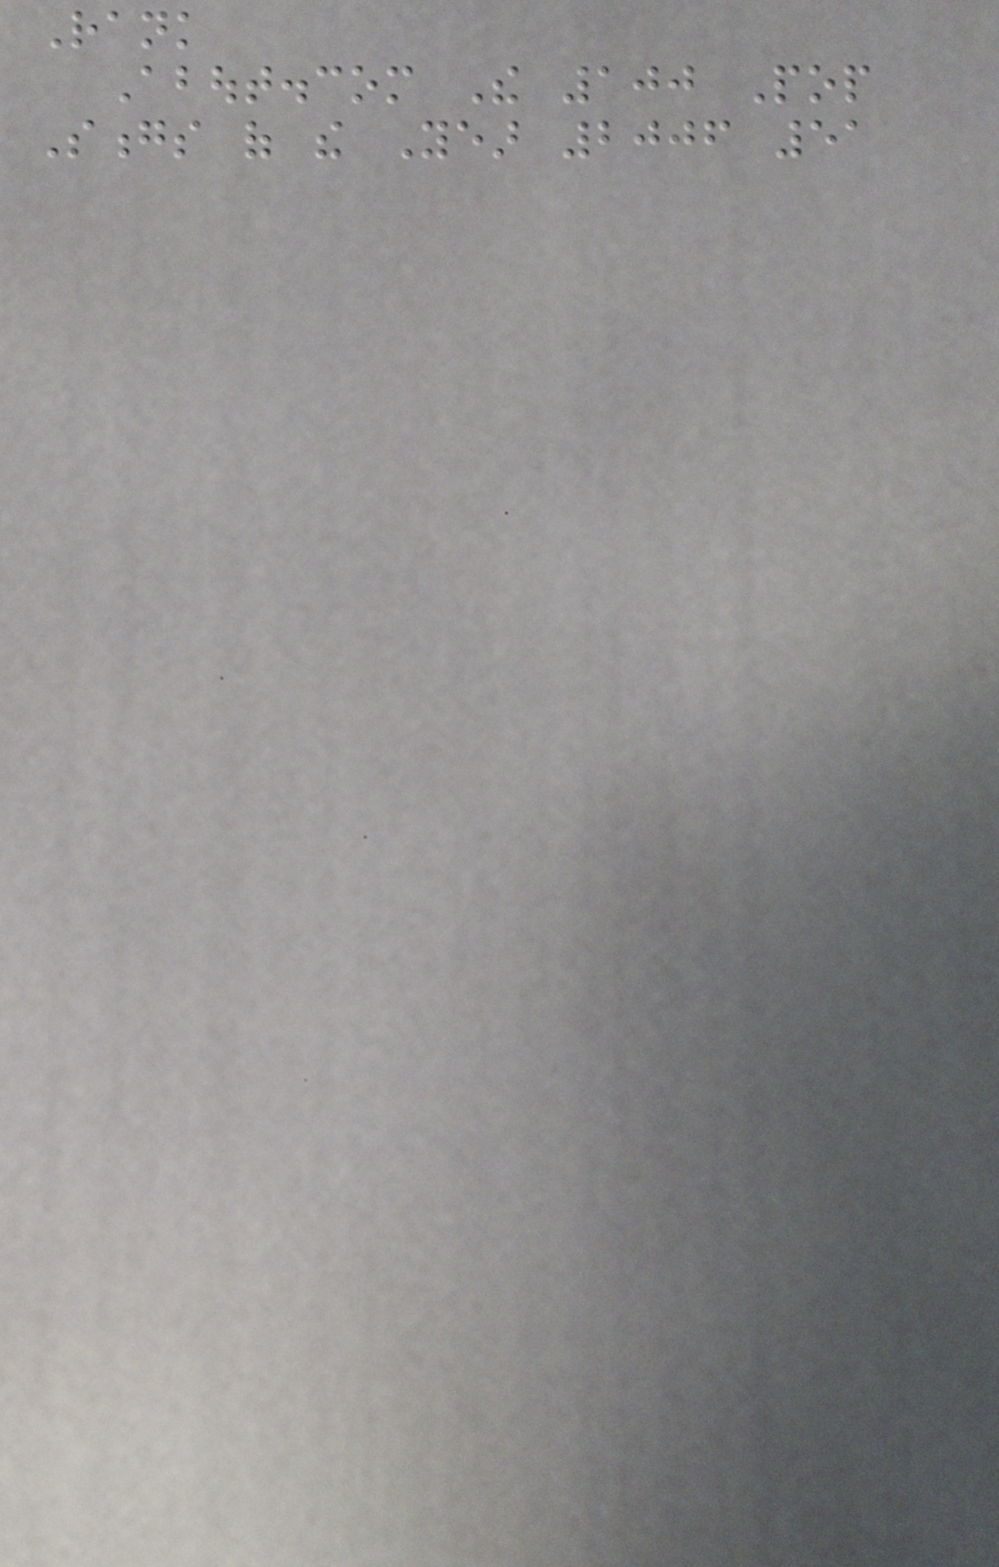Rank
About.com The 100 Pop
Songs of the Year 2006 51
